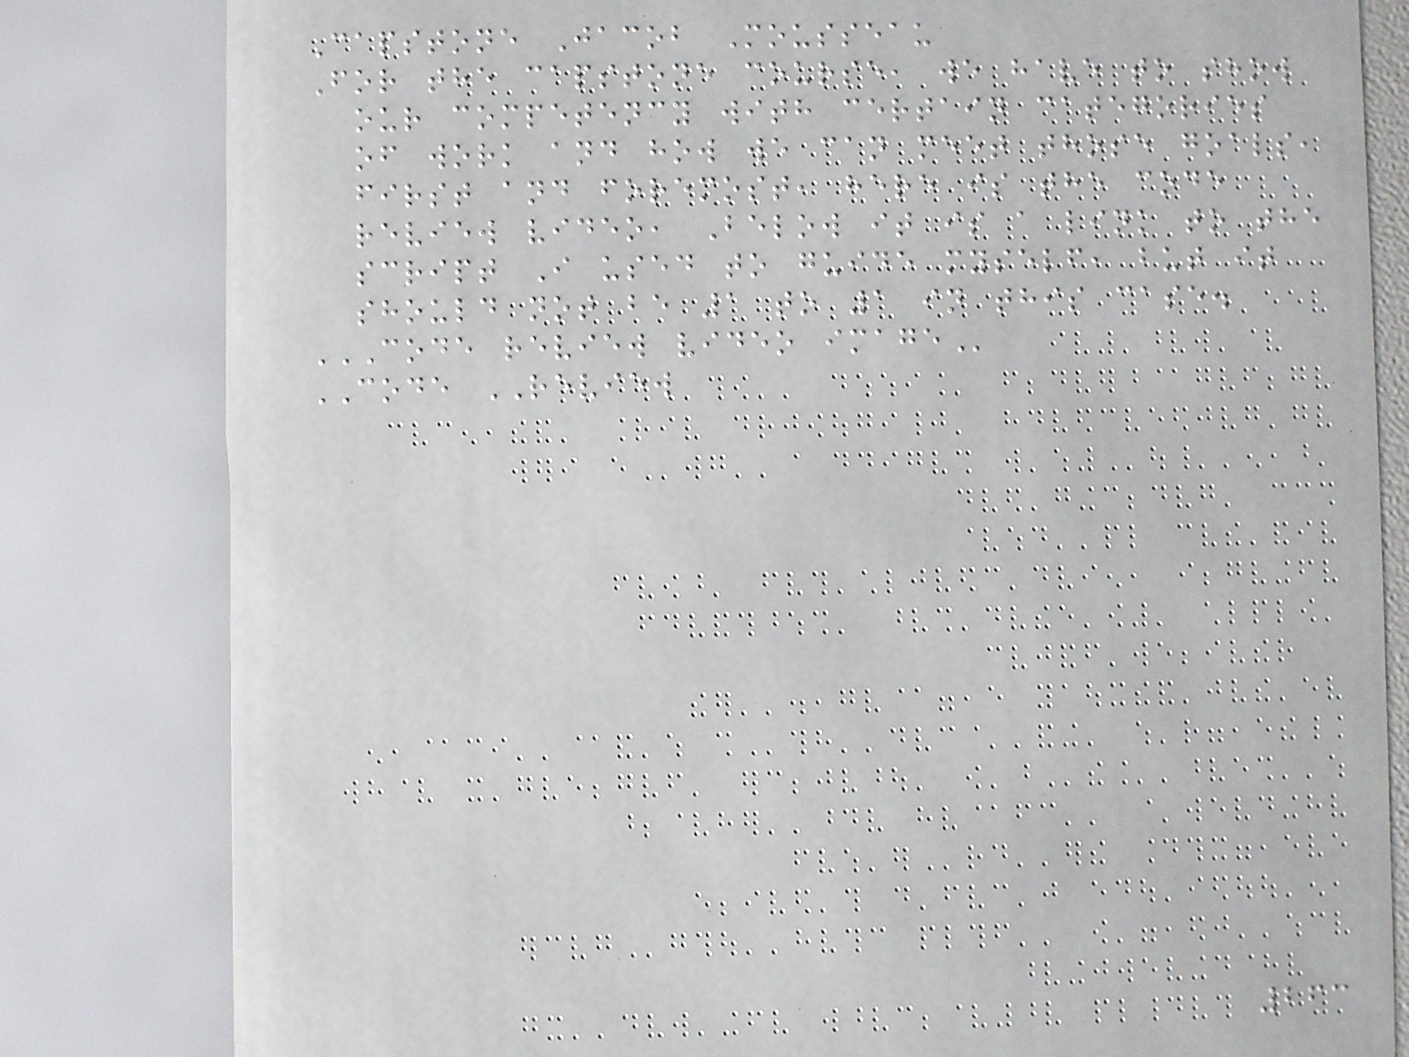Capstone Jacob Mousseau
For the capstone course, we have to show
our competency with certain categories
of work and how we can meet those goals,
first and foremost, here is the code
review video, Below it is a link to the
script I used to guide myself, but it
should not be 1 to 1 in this case.
CODE REVIEW VIDEO IMAGE
CODE REVIEW
263
